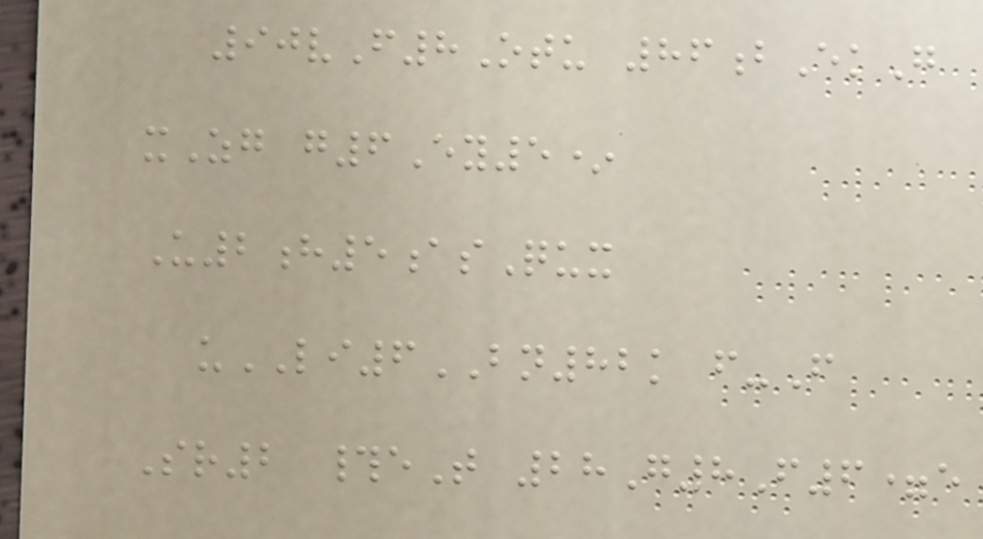90vF8Otu 86bEkG
xZg g6Ey5*
U2h5asQux
uLI6BN82k f-F
Sr2 #eT 28G8F6=e
